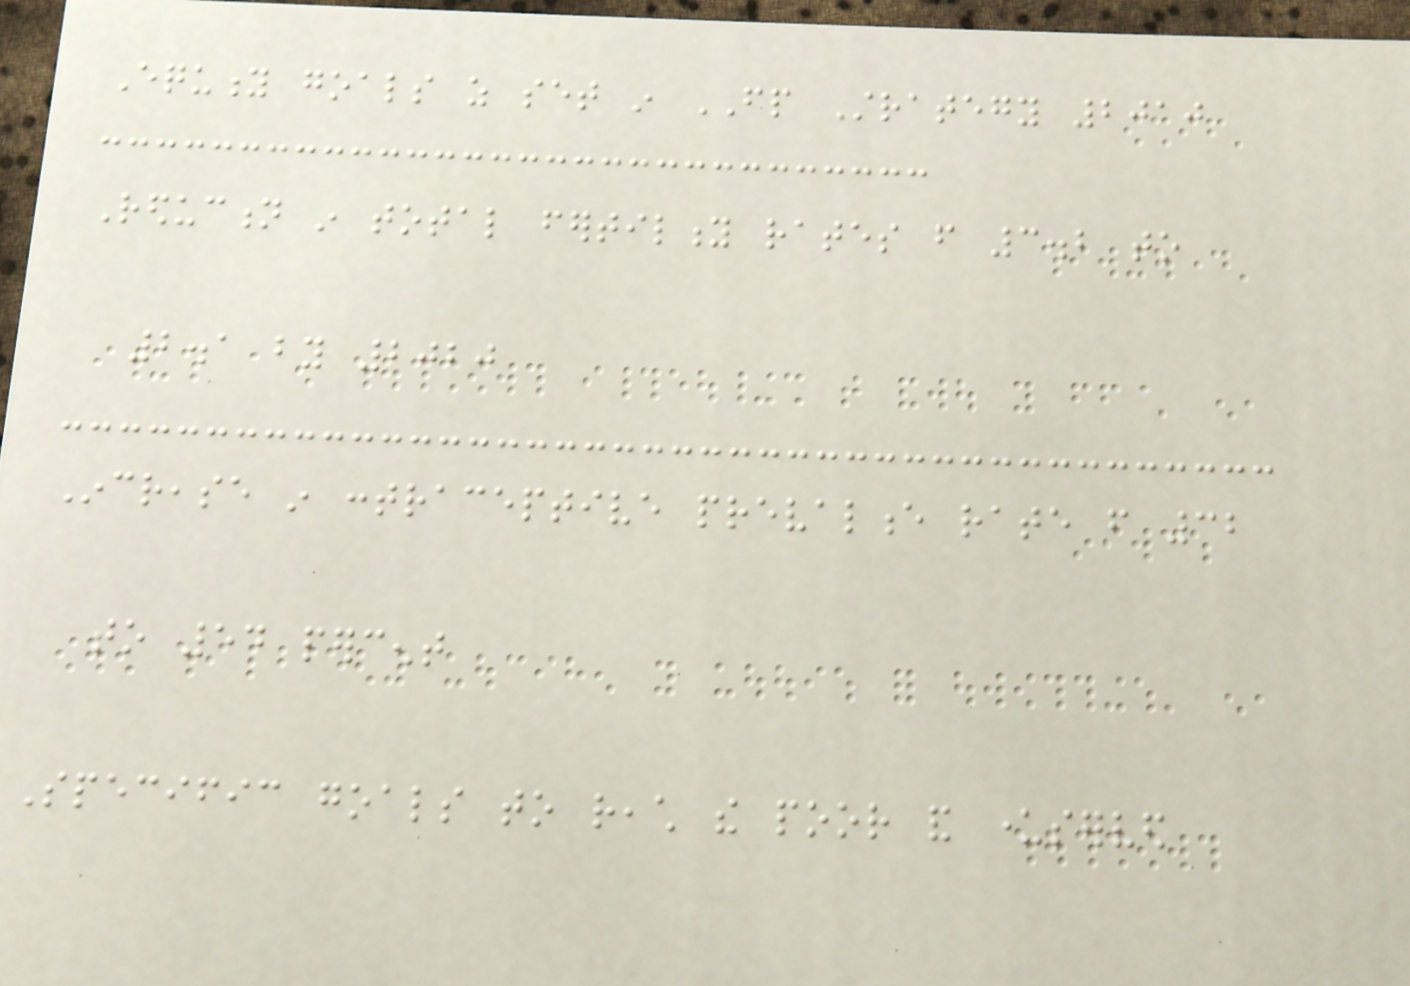Equity goals as set in FP Strategy 2010
Reduction in total fertility rates from 3.2 to
2.1 by 2020
Increase in contraceptive prevalence rate from 32
to 54 percent
Specific goals to reach the poor and underserved
